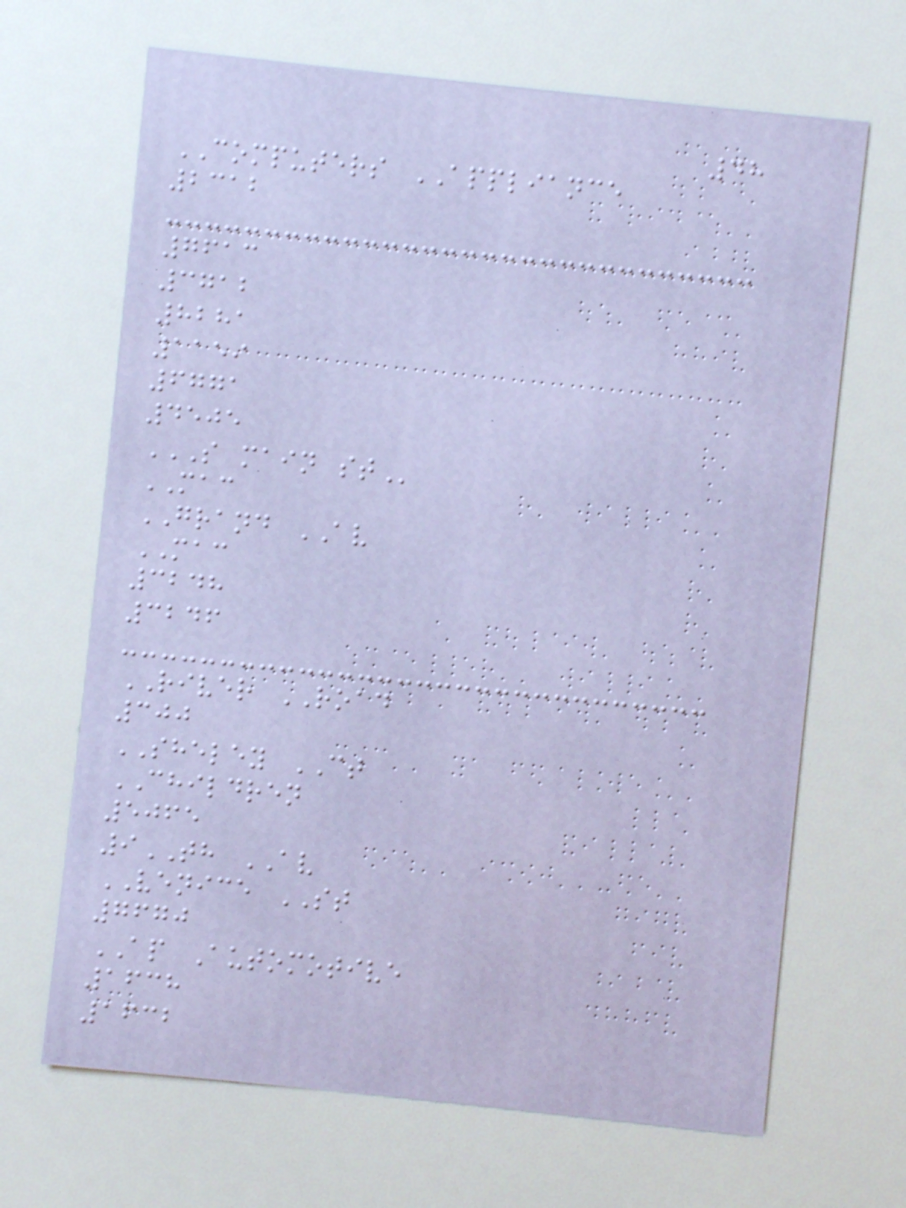48
COMPUTERS APPLIANCE
2312
7613
3712
8281
1159
6771
4505
S MAIN ST
MAC
GRAND AV
MAC
3248
3246
RIVER ROAD
300
SHELEY CT
CHILDREN
5065
9TH AV
VENICE ST
7670
AP Automotive
1638
1632
